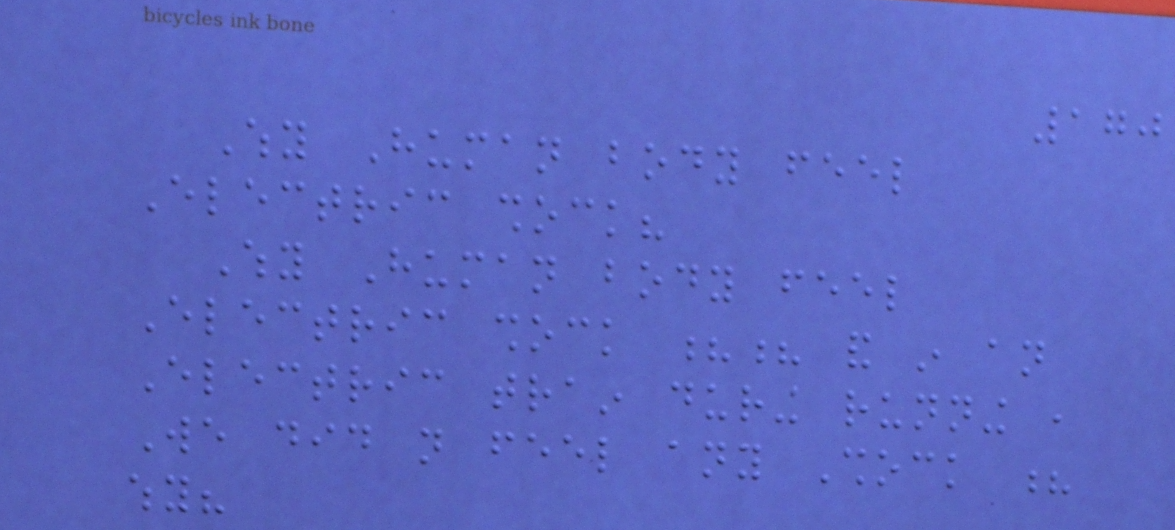170
Why Human body feel
Electric shock?
Why Human body feel
Electric shock ?? and in an
Electric train during running ,
We did not feel any Shock ?
why?
